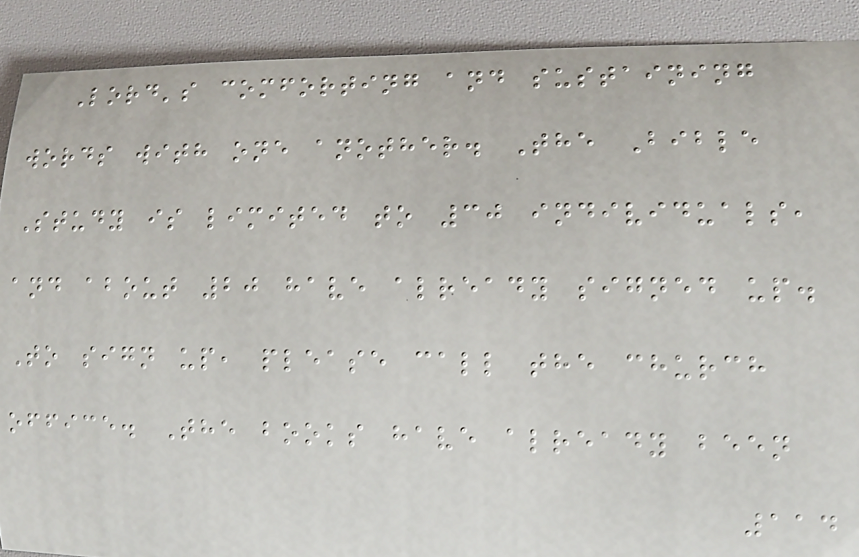Lord's comforting and sustaining
words with one another. The Bible
Study is limited to 30 individuals,
and about 20 have already signed up.
To sign up, please call the church
office. The books have already been
114
